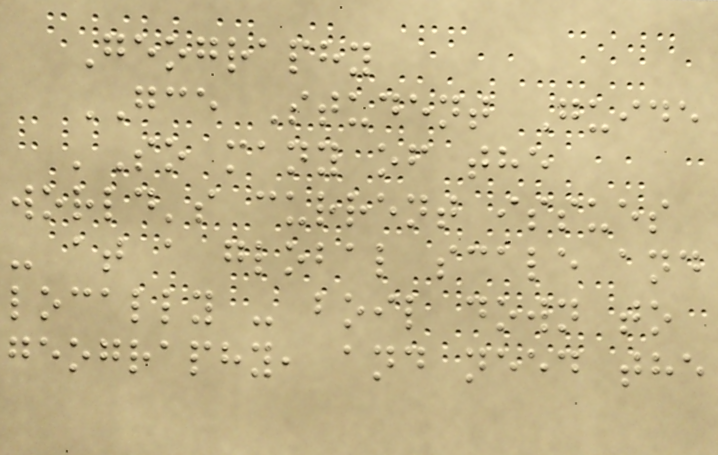Geography
GCE Student Guide
'So many of the
world's current issues
- at a global scale and
locally - boil down to
geography, and need the
